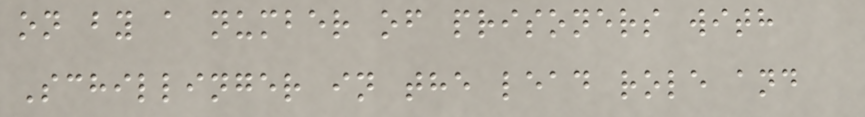on by a number of prisoners with
Schillinger in the lead role and
